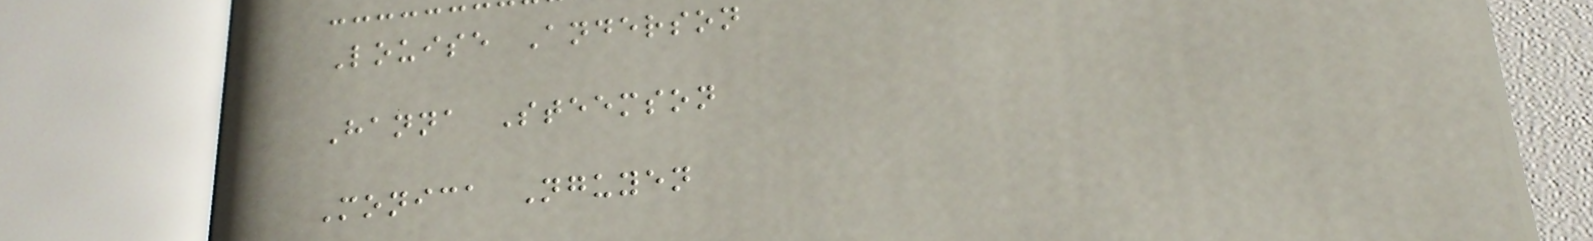Louise Anderson
Hanna Steemson
Monica Nguyen
